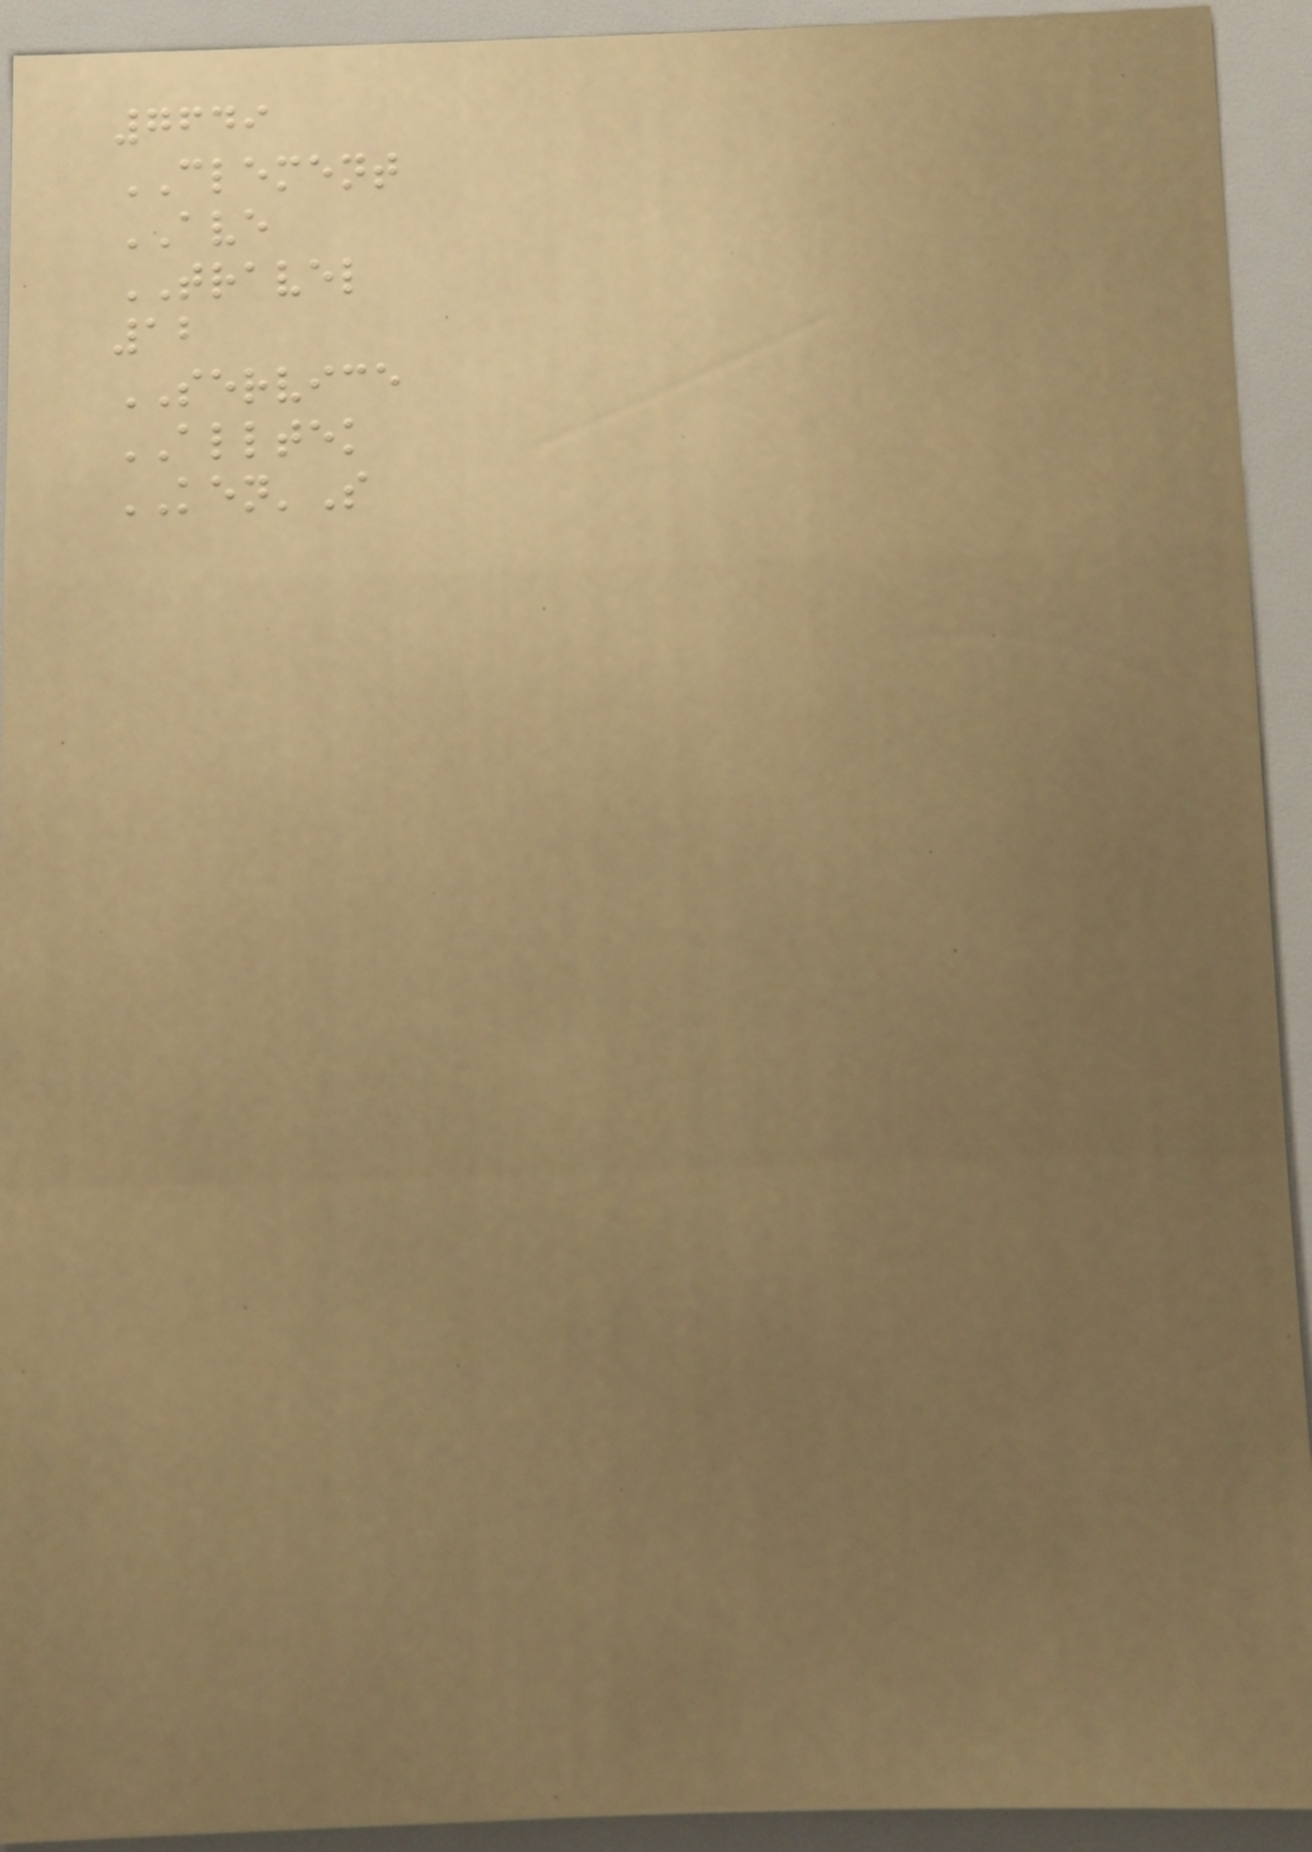7649
CLEMENT
AVE
TRAVEL
12
SERVICE
ALLTEK
KEN'S
